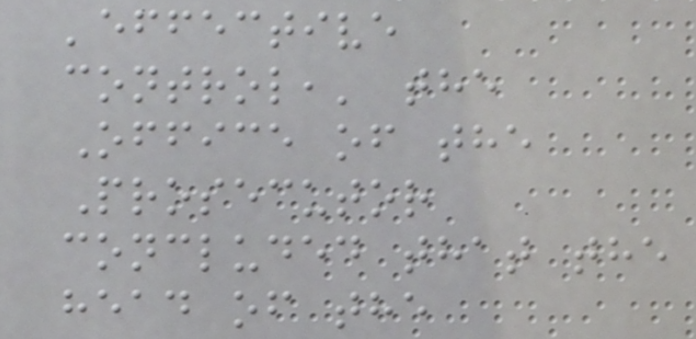'effective
control,' the
Office of the
Prosecutor
concluded that the
head of the
